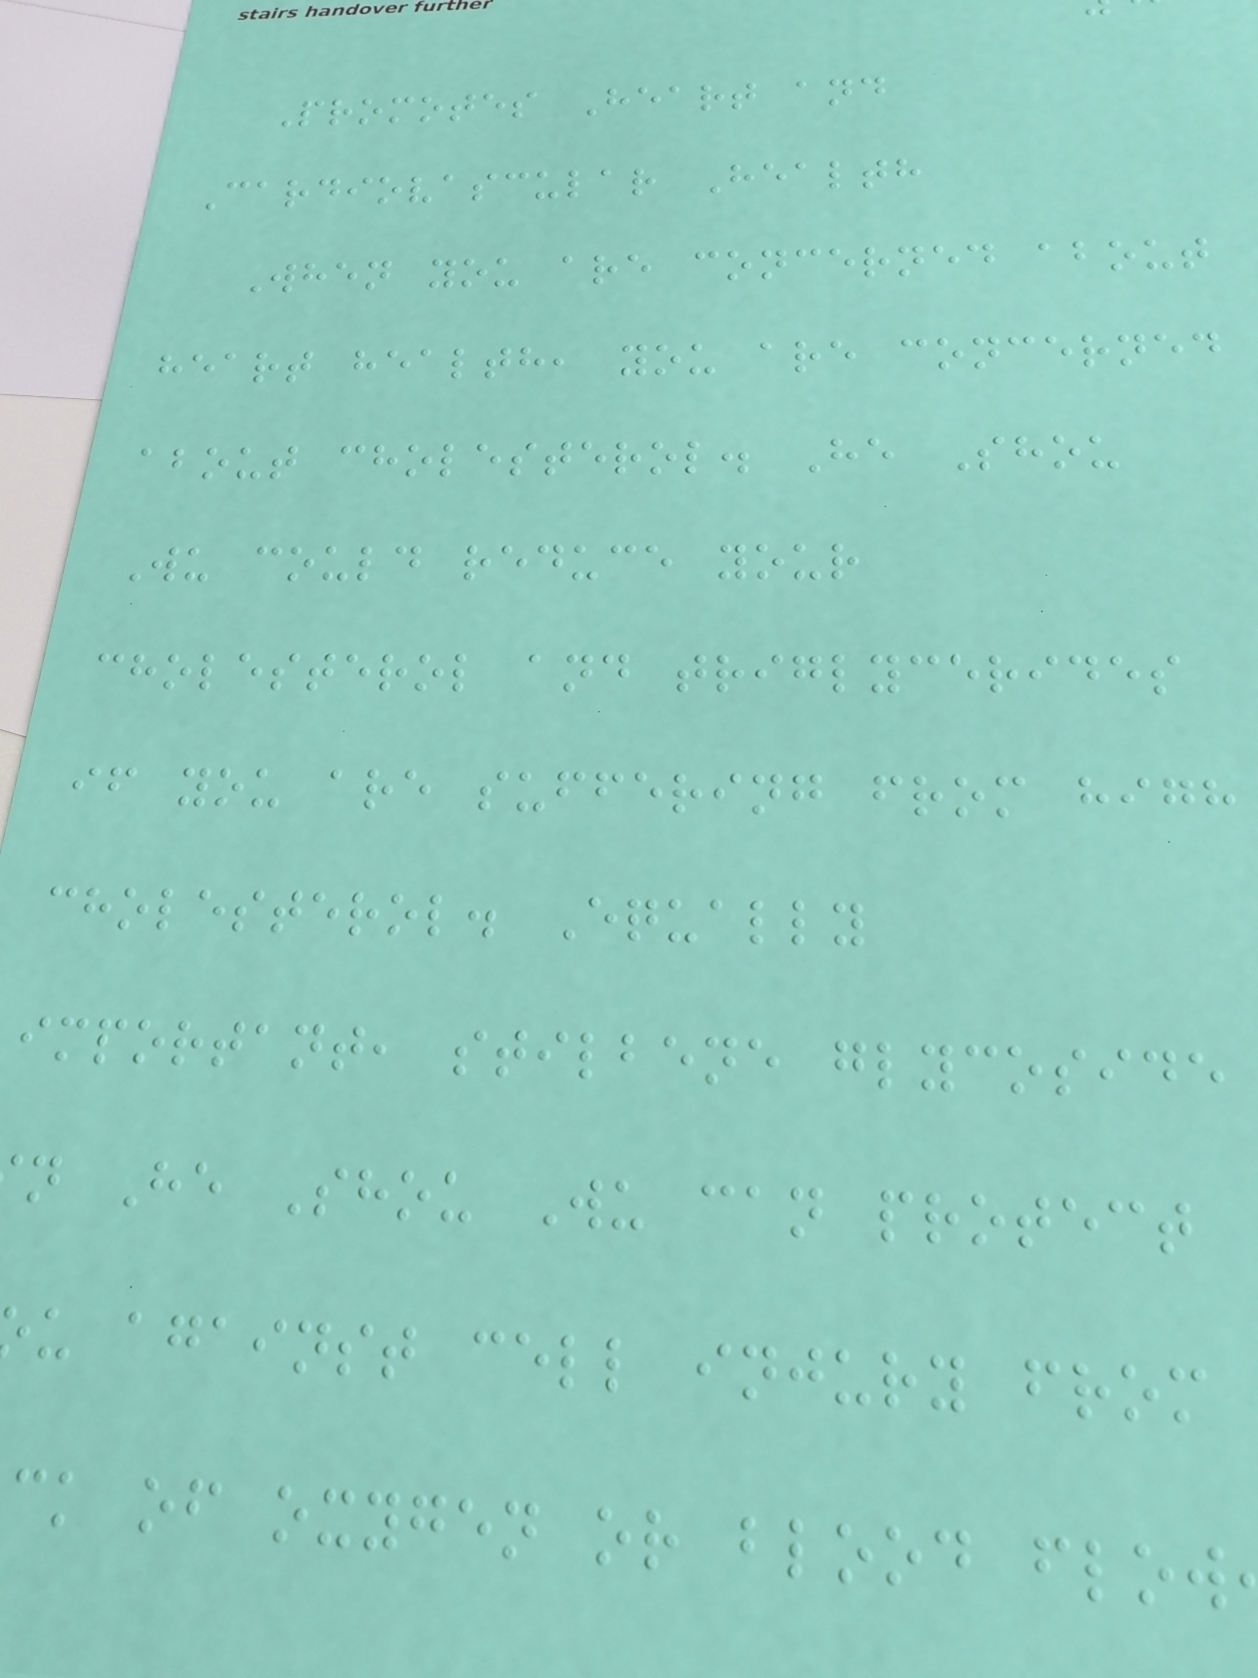Promotes Heart and
Cardiovascular Health
When you are concerned about
heart health, you are concerned
about cholesterol. He Shou
Wu could reduce your
cholesterol and triglycerides
if you are suffering from high
cholesterol. Equally
important, stilbene glycoside
n He Shou Wu can protect
u against cell injury from
ck of oxygen or blood flow
